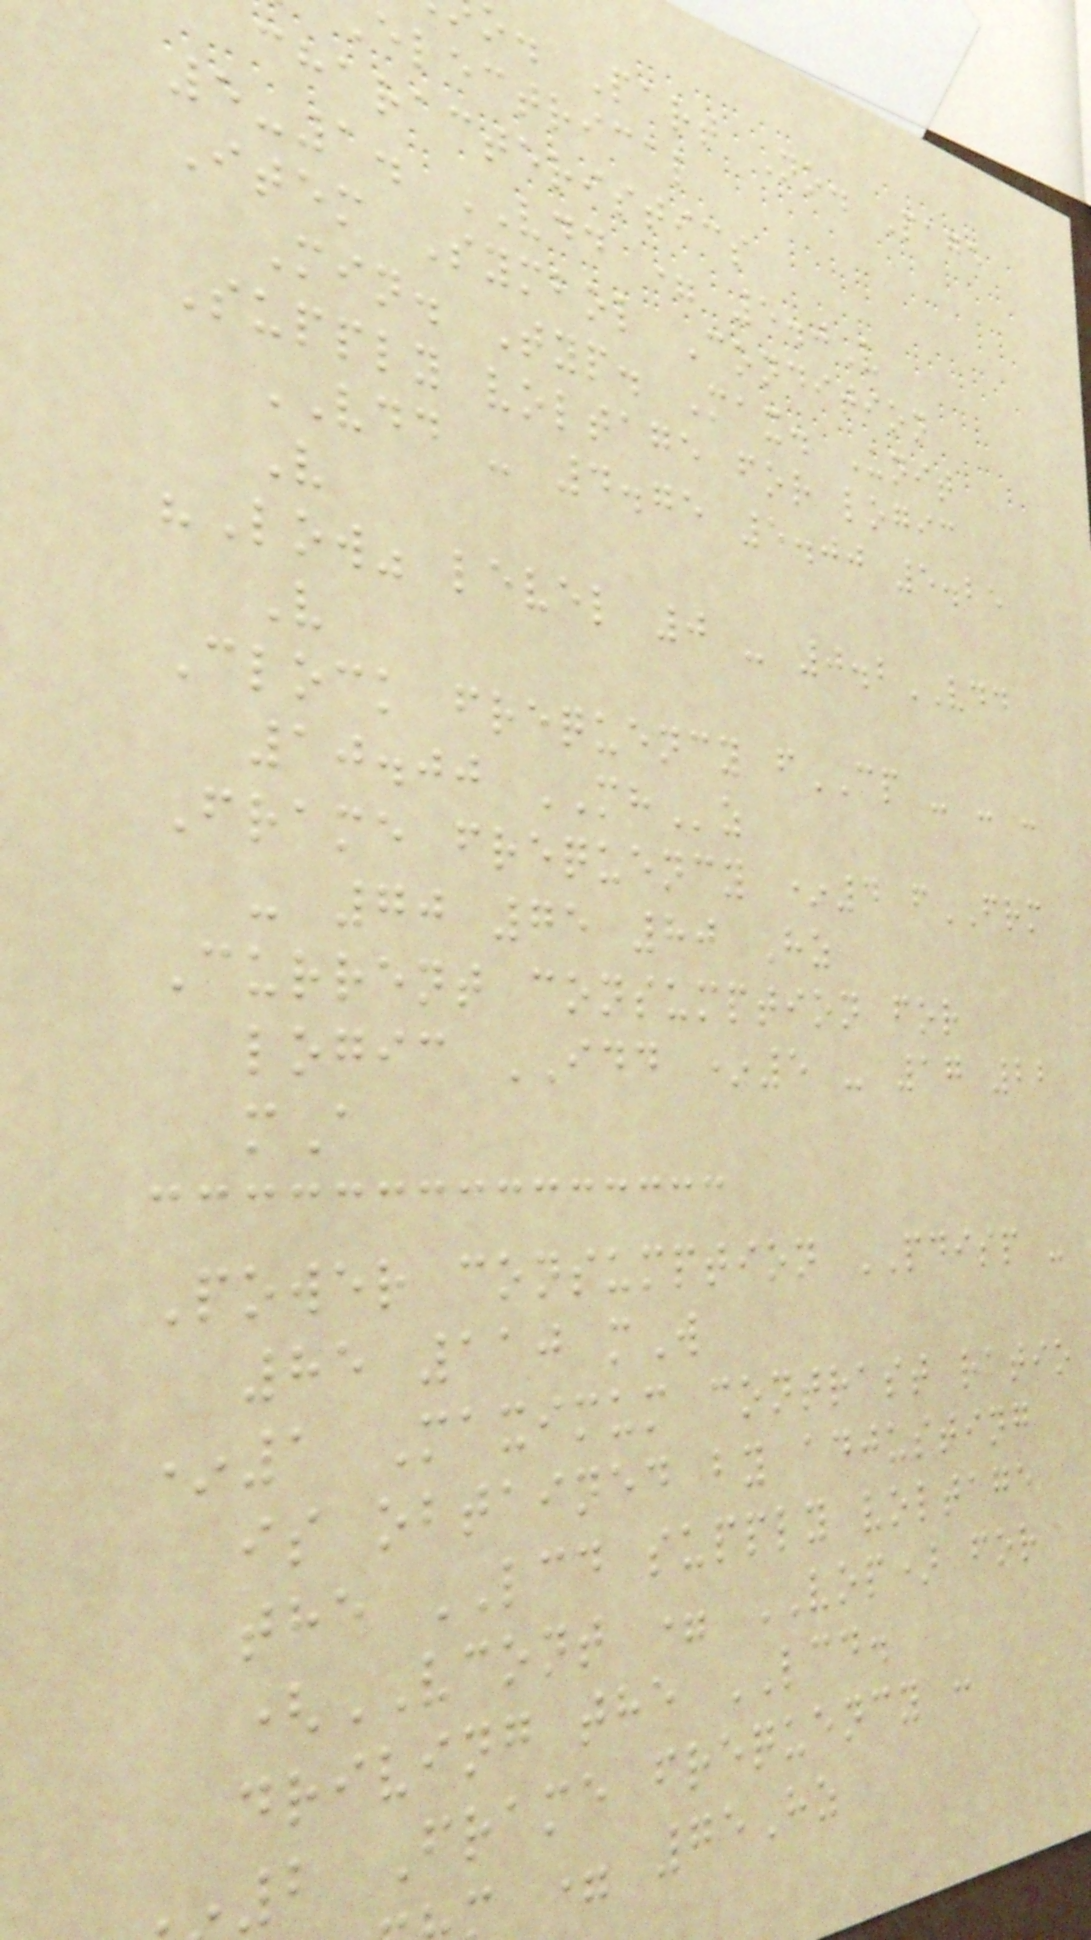o. Part No. Page
electrical
characteristics
5-1. VDD = 5.0V
Item Symbol Condition
Min. Typ. Max. Unit
Supply voltage for logic
VDD - 4.75 5.00 5.25
V
"Low" level 0 - 0.2VDD
V
Clock frequency fCP - - -
10.00 MHz
Frame frequency *4 fFRM
- 70 75 80 Hz
Current consumption for
logic IDD *5 - 17 22
mA
Power consumption PDISP -
85 110 mW
*1 Maximum contrast ratio
is obtained by adjusting
the LCD supply voltage
(VCONT = VOP) for
driving the LCD.
2 Frame frequency :
= 75Hz
